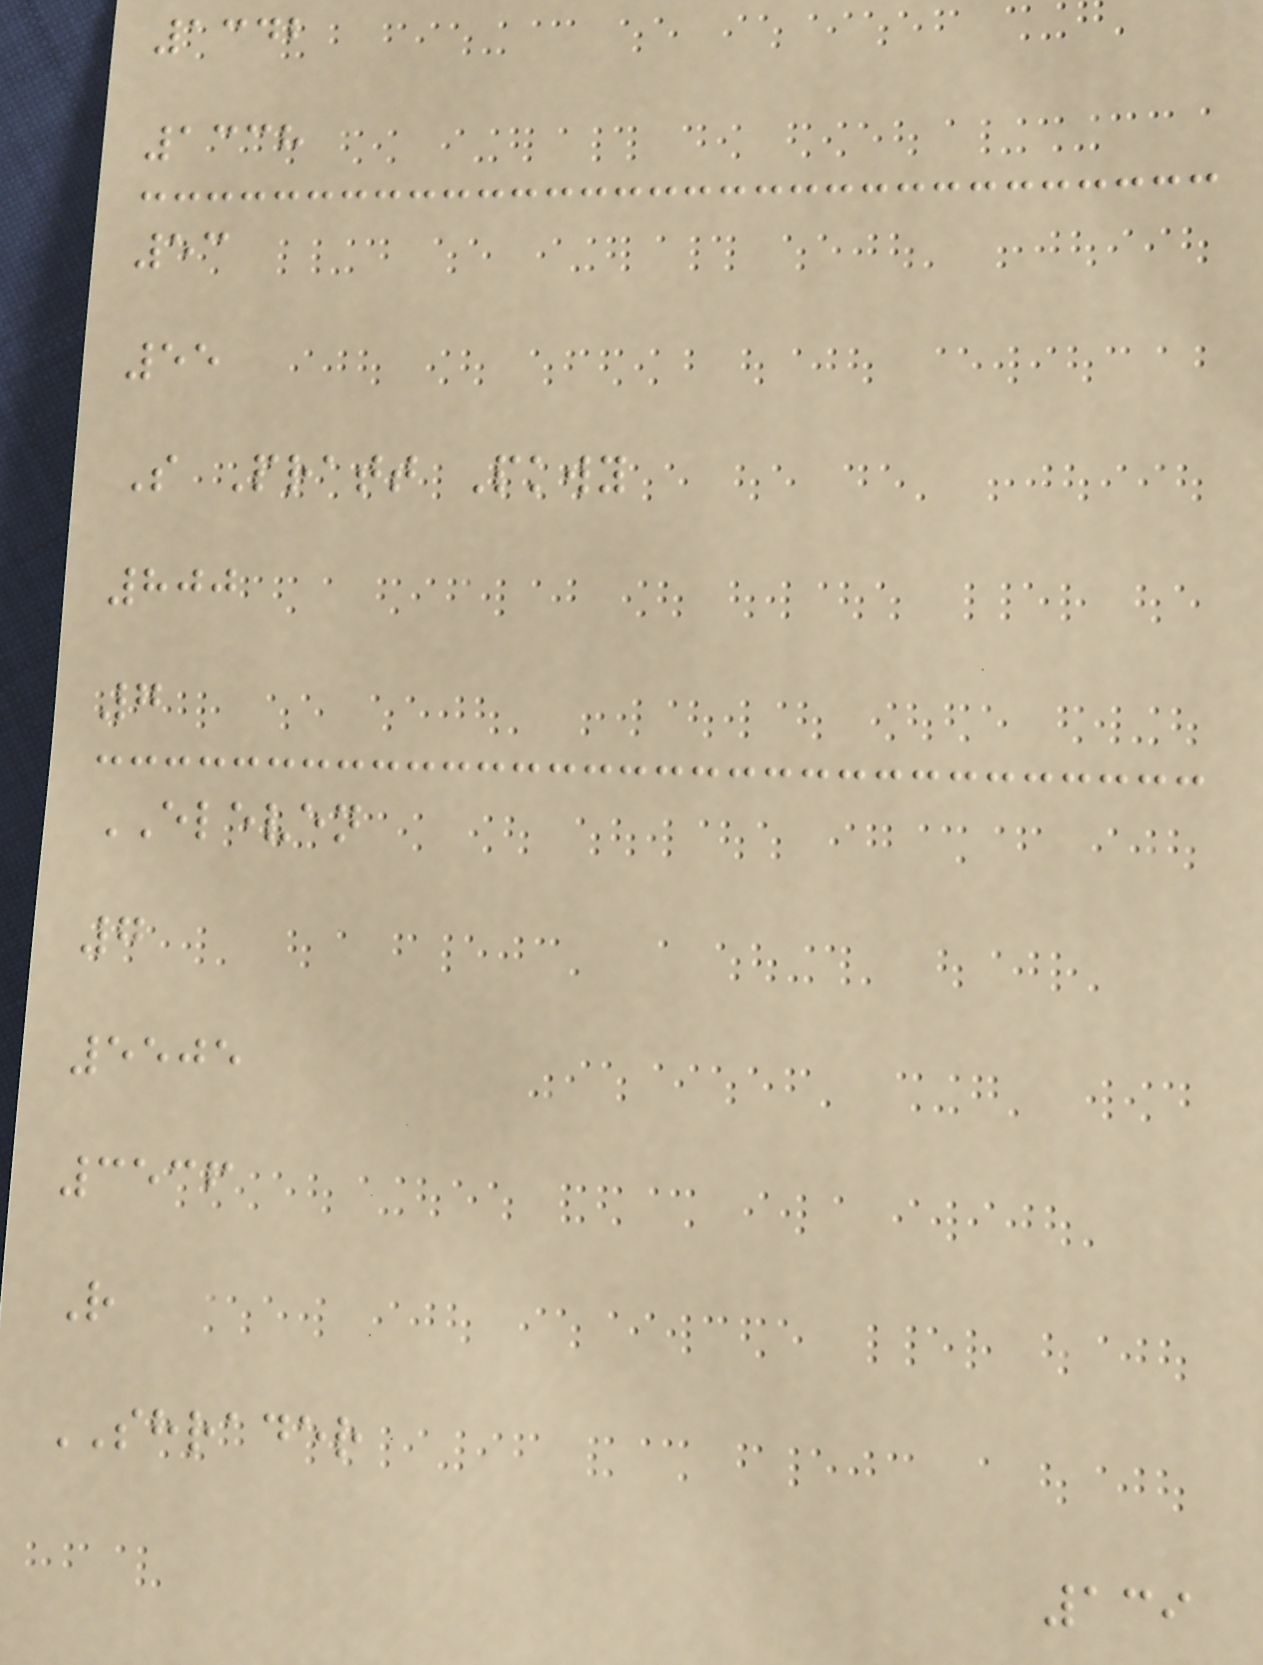1342
1338
53
55
S Pratt Pkwy
800
7
ELEVEN
7
5505
3536
R
SHRADER
139
